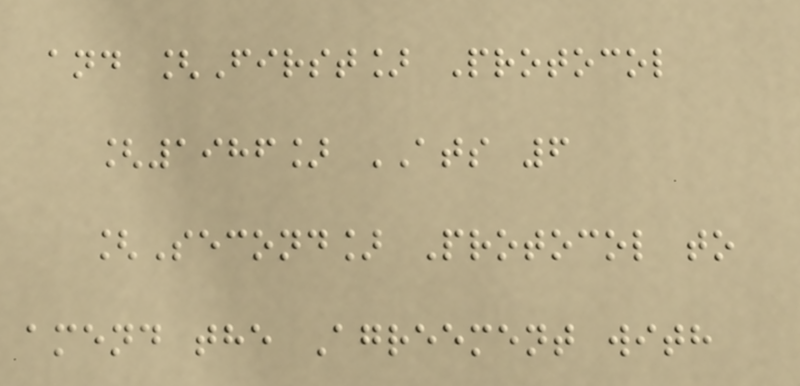and [First] Protocol
[1986] ATS 6
[Second] Protocol to
amend the Agreement with
